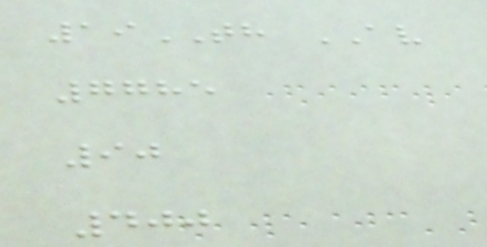19TH AV
7785
90
400
